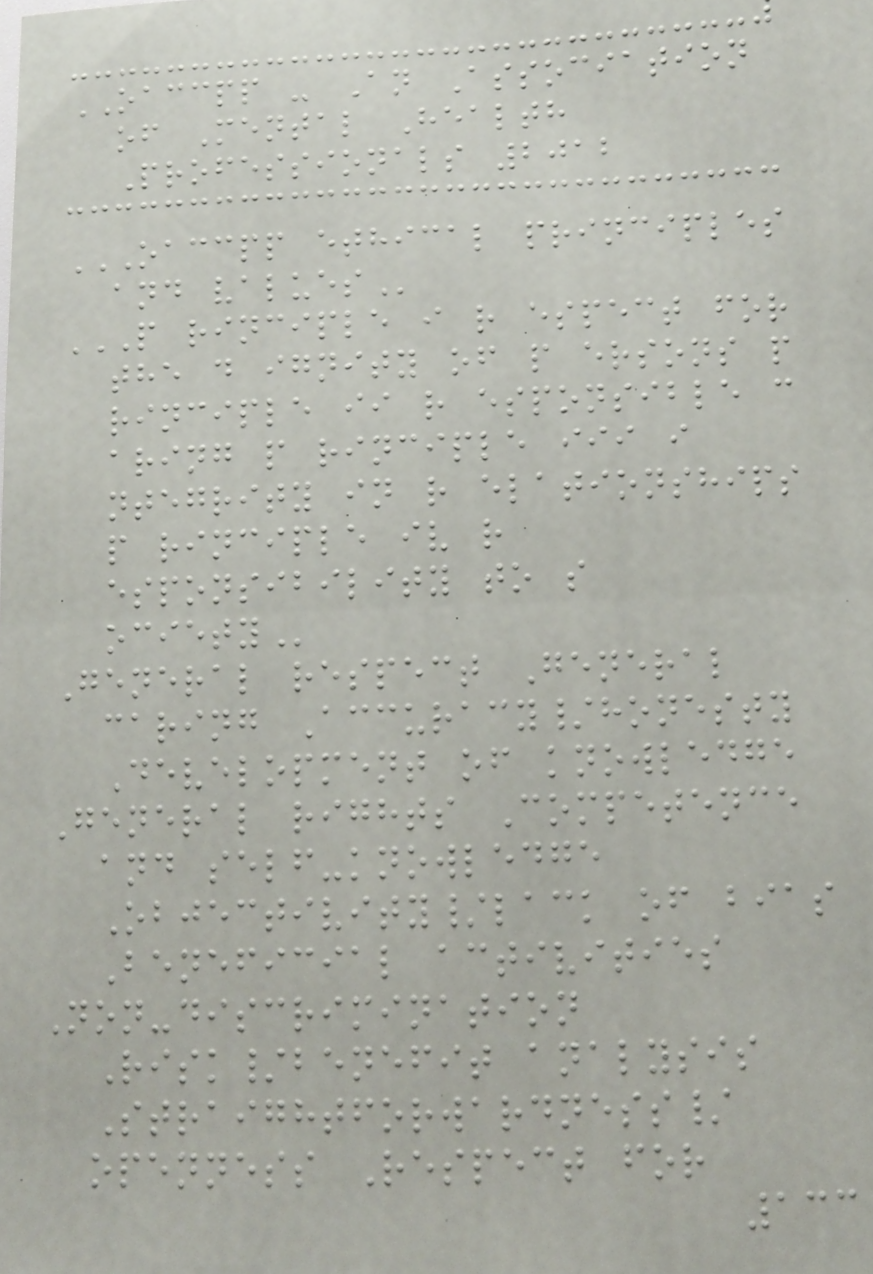OACCPP - An Association
of Mental Health
Professionals 2012
OACCPP ETHICAL PRINCIPLES
AND VALUES
P RINCIPLE I R ESPECT FOR
THE D IGNITY OF P ERSONS P
RINCIPLE II R ESPONSIBLE C
ARING P RINCIPLE III I
NTEGRITY IN R ELATIONSHIPS
P RINCIPLE IV R
ESPONSIBILITY TO S
OCIETY
General respect General
caring Accuracy/honesty
Development of knowledge
General rights Competence
and self-knowledge
Objectivity/lack of bias
Beneficial activities
Non-discrimination
Risk/benefit analysis
Straightforwardness/
openness Respect for
133
